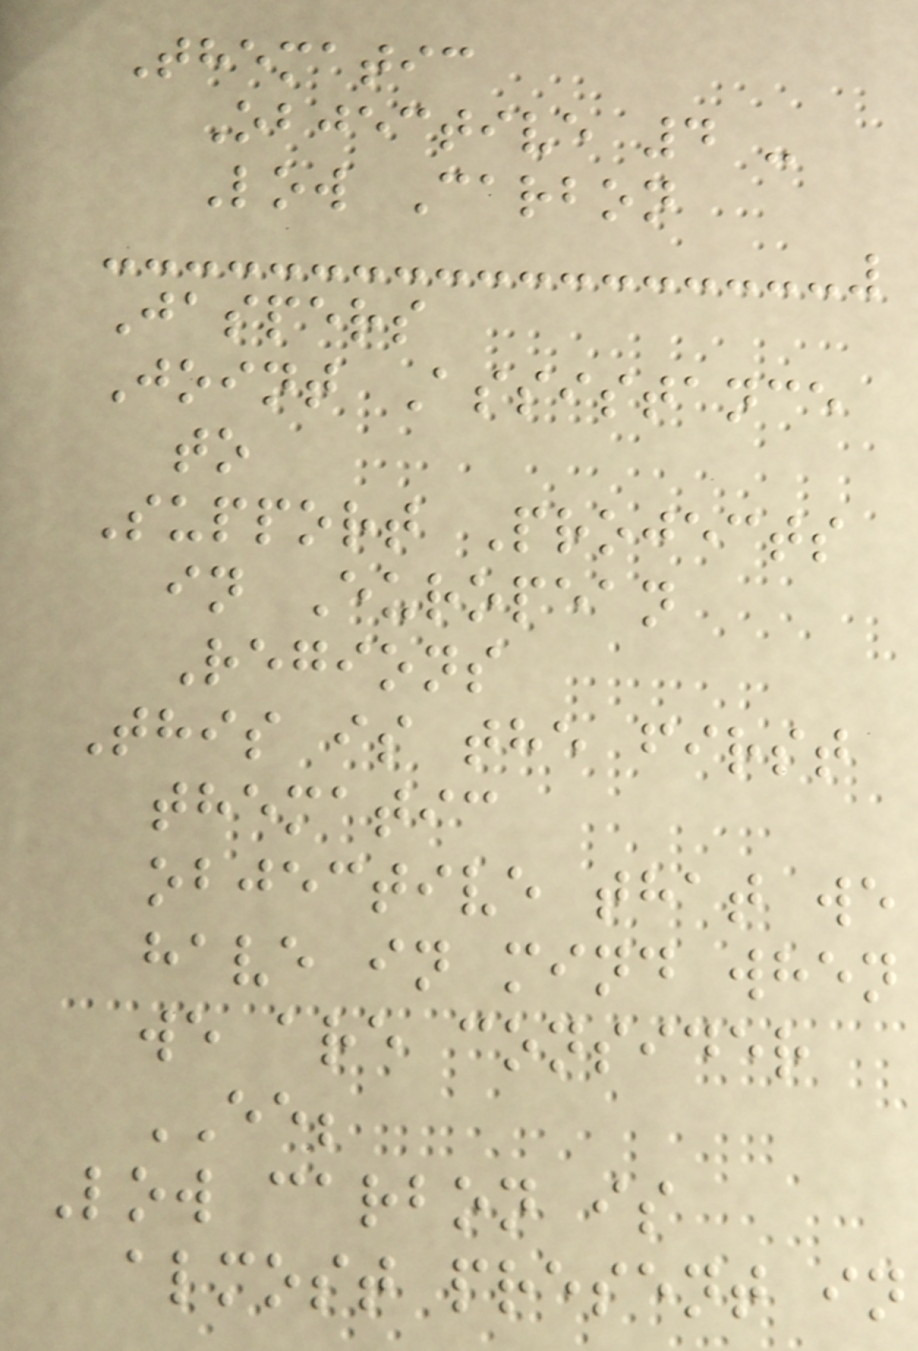Thematic
Objective 4 -
Low Carbon
Jaspers
Joint Assistance
to
Support Projects
in European
Regions
This is the first
thematic
objective that we
have in mind when
we are consider
EE;
Low carbon is
almost present in
